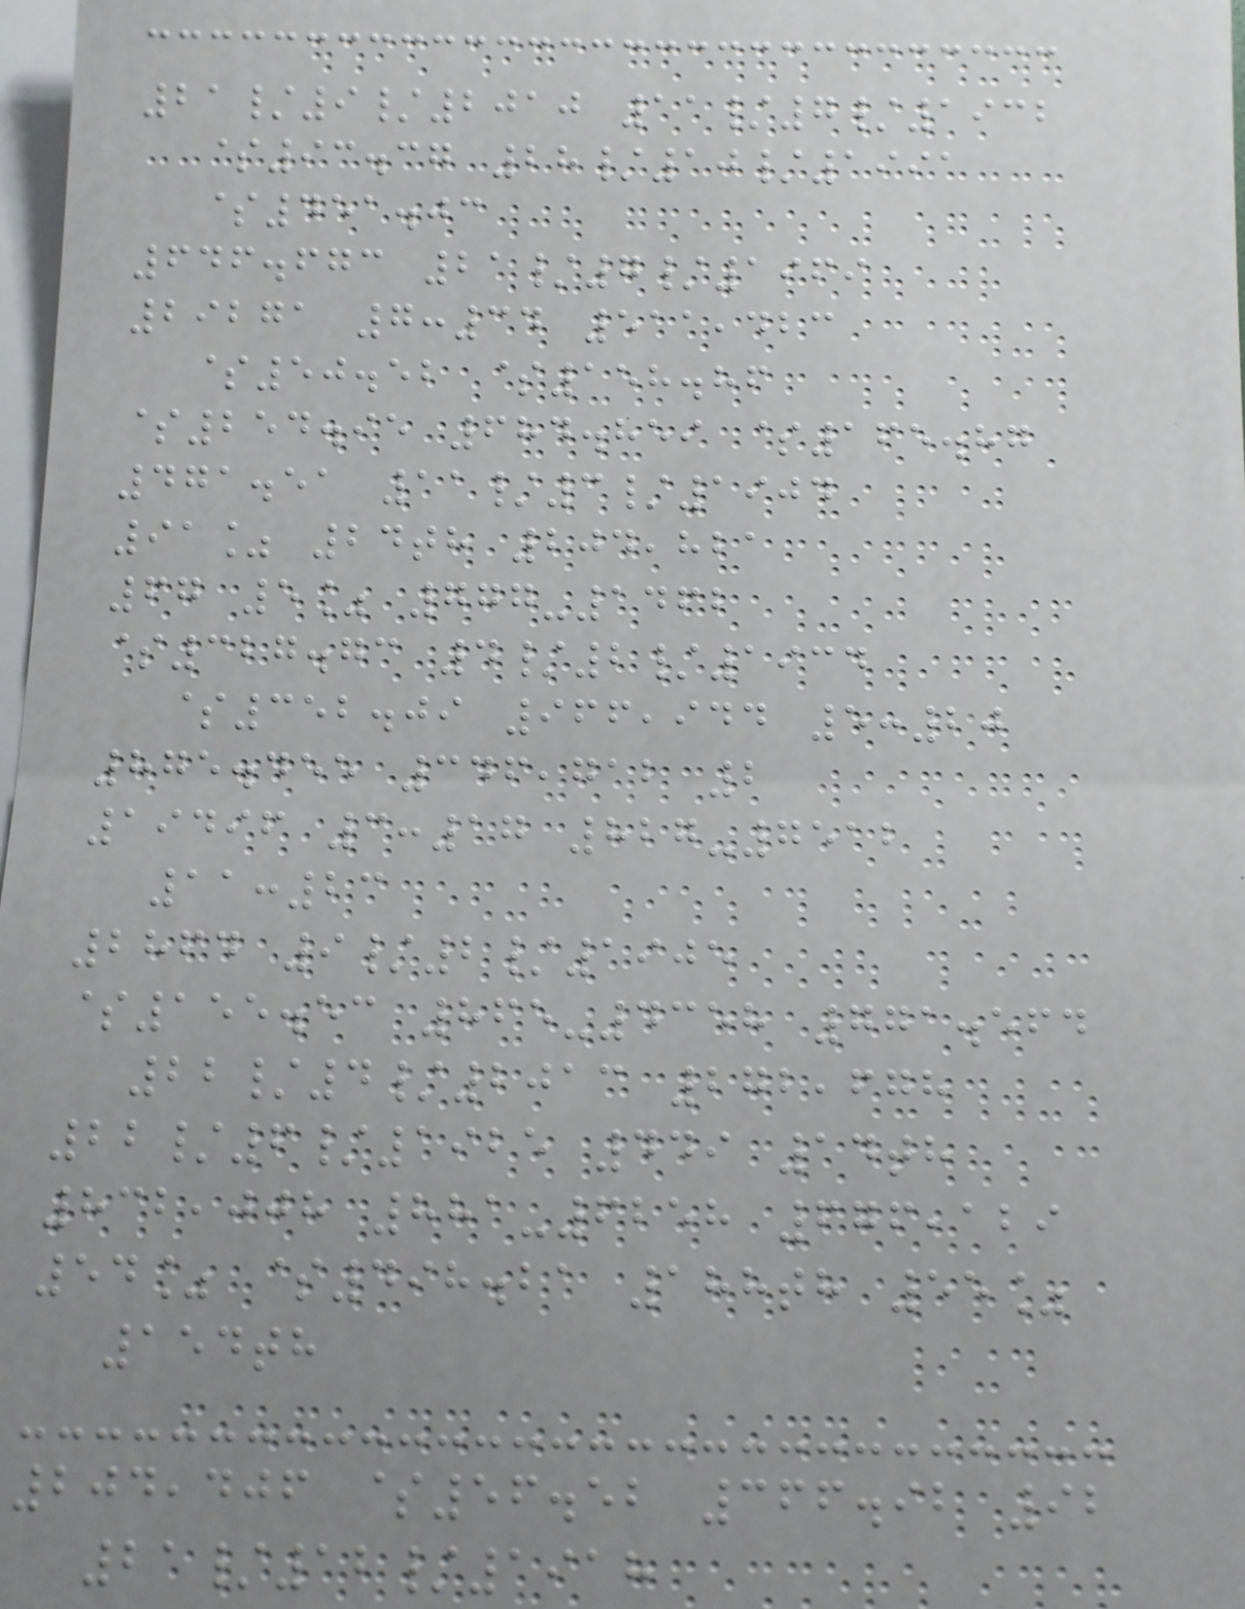21/9/2010 11/7/1932
$93.37 28/10/1991
$451.03
646.673 21/7/1969
29271 7:34 511,423
$50.52 $158.86
$254.95 684.859 $165.87
471.51 11/3/1904
91% 24th 204,821
67 5% 777-1462
$327.73 4/2/1934
$352.09 966,944 5:20
875.455 346,712 2
19496 3:17 827-7512
11:23
2864 9/2/1905
$155.53 865-4358 771.564
22/4/2013 272,678
22/6/1925 449 14th
832,008 881-6258 676,129
54% $498.21 188th 55%
154th
204,406 $56.52 366.92 92
21/12/1918
